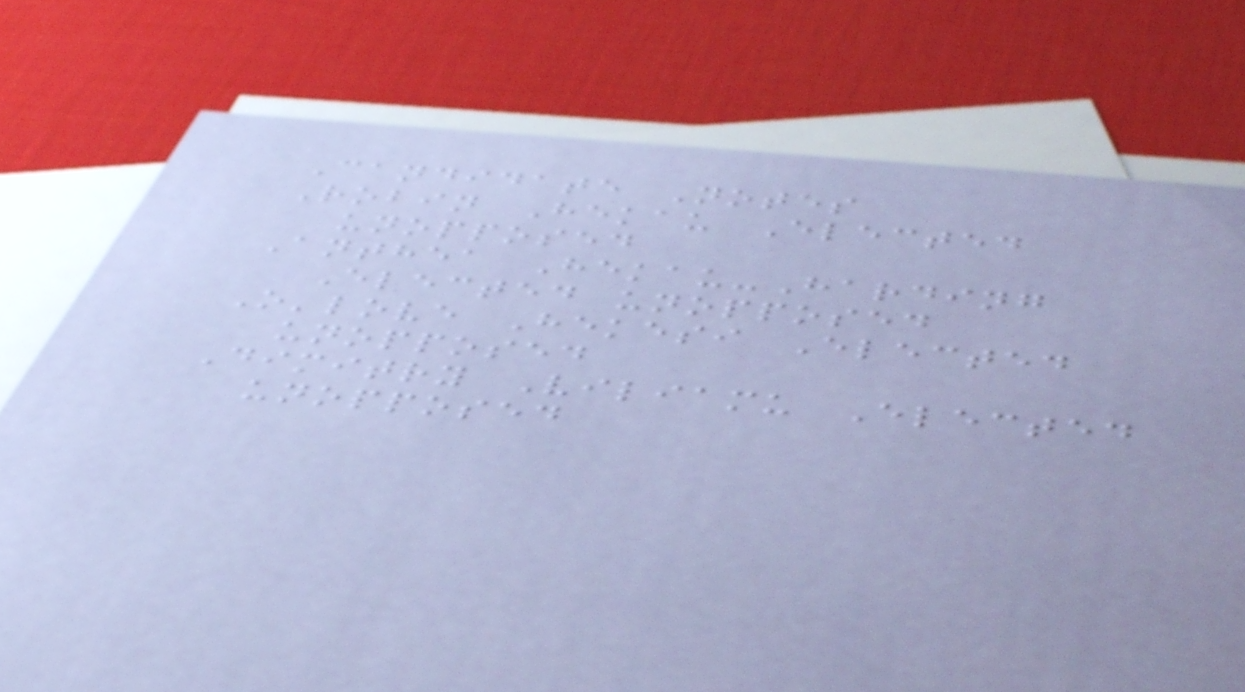Candidate Notes
Robin Hekau Elected
unopposed
Anthea Hekau-Harding
Elected unopposed
O'love Hekesi Elected
unopposed
Dimitry Viliamu Elected
unopposed
